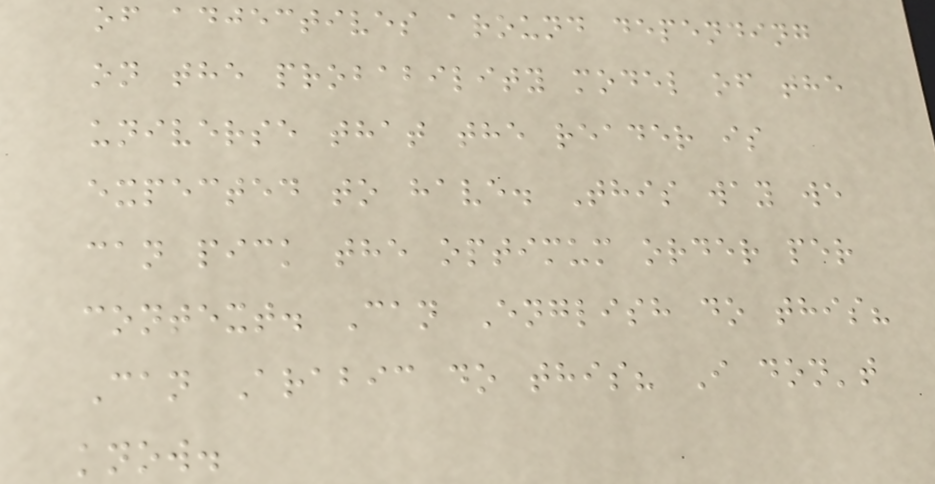of adjectives around depending
on the probability model of the
universe that the reader is
expected to have. This way we
can pick the optimum order per
context. Can English do this?
Can Arabic do this? I don't
know.
